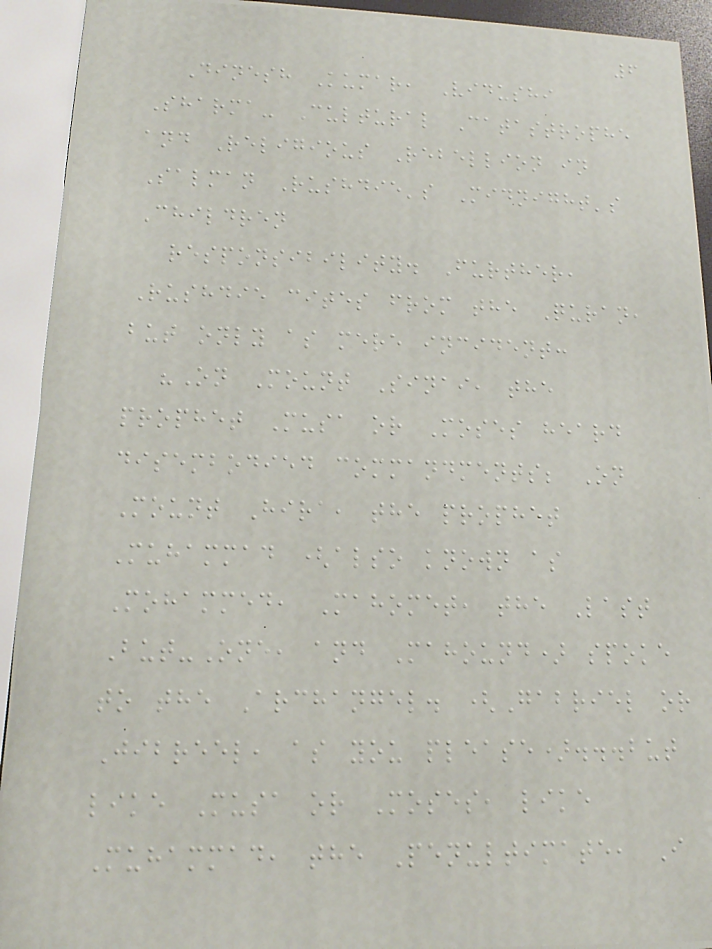6
Dinesh Kumar, Vidushi
Sharma- Cultural Catastrophe
and Religious Rebellion in
Salman Rushdie's Midnight's
Children
responsibility. Further,
Rushdie cites from the Quran,
but only as mere incident:
"On Mount Sinai, the
prophet Musa or Moses heard
disembodied commandments; On
Mount Hira, the prophet
Muhammad (also known as
Mohammed, Mahomet, the Last
But-One, and Mahound) spoke
to the Archangel. (Gabriel or
Jibreel, as you please)...but
like Musa or Moses, like
Muhammad, the Penultimate, I
